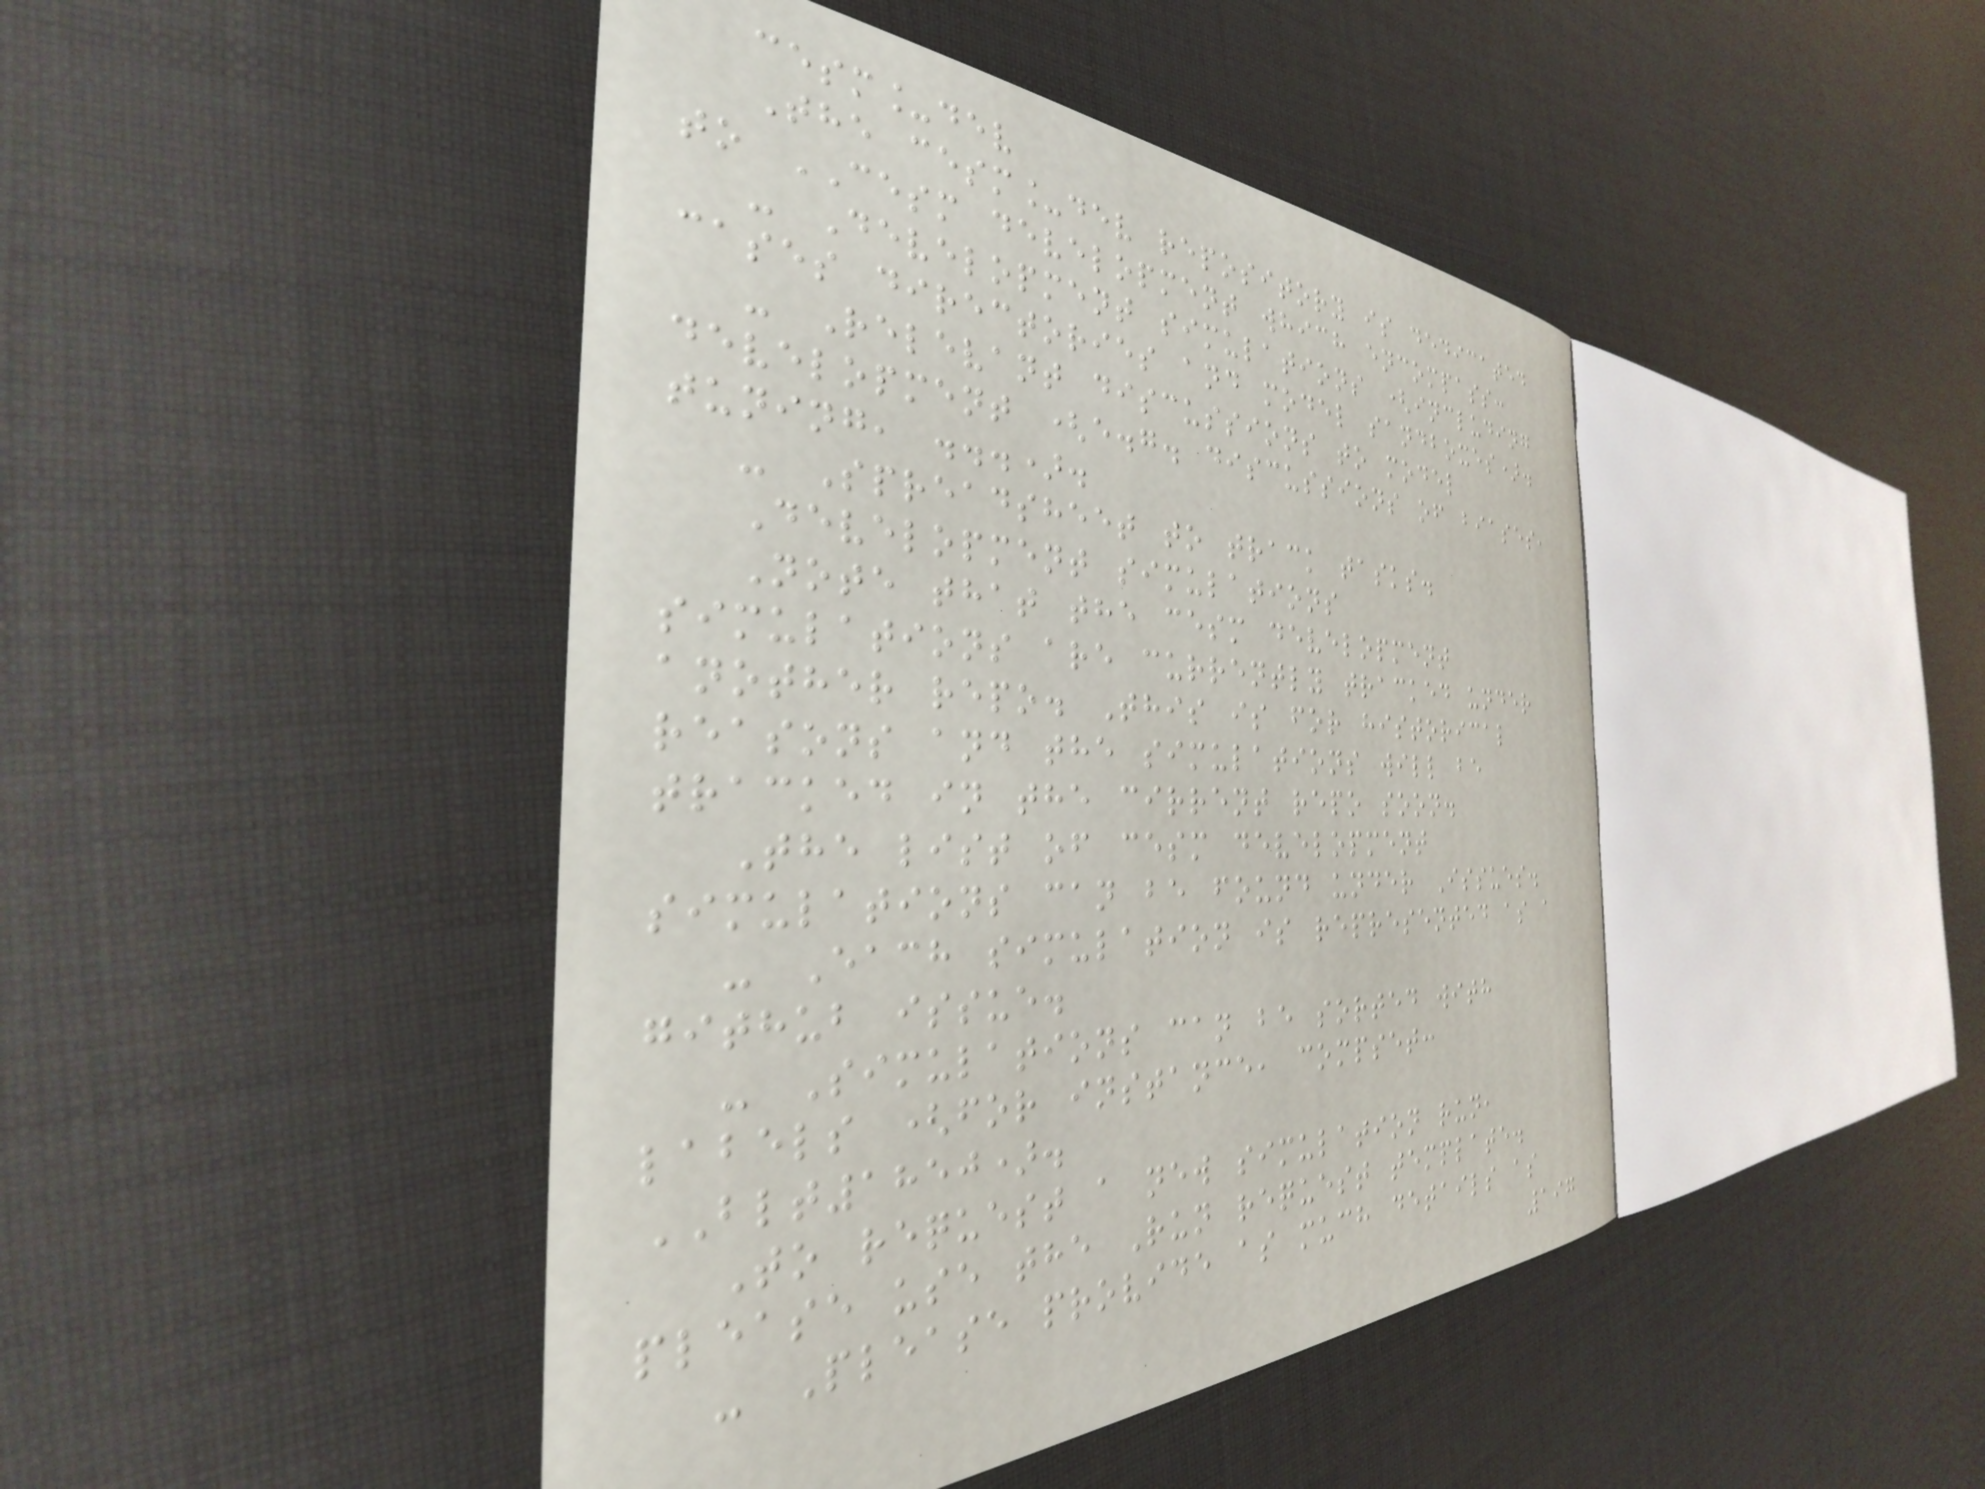cesm_dev
The cesm_dev repository is dedicated
to CESM development which encompass:
- Development simulations (including
cases directories and model sandboxes).
- Relevant discussions to model
development (e.g. discussions of biases,
tuning, ...).
- Spreadsheet to track tasks.
Development simulations
Note that the cesm development
simulations are currently tracked under
another repo. This is for historical
reasons and the simulations will be
tracked in the cirrent repo soon.
The list of cesm development
simulations can be found under Issues.
- Each simulation is represented as a
github issue.
- Simulations can be sorted with
labels (for instance, compset:
BLT1850).
To request a new simulation run,
please use the Run request template.
- Please provide as much details as
197
